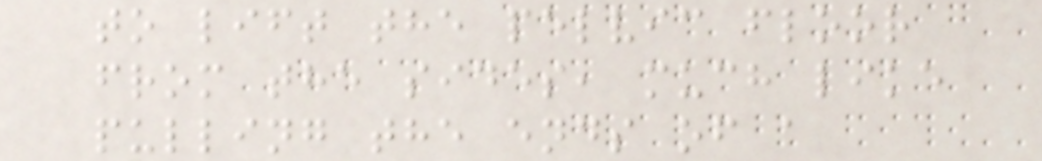to lift the pelvic floor
from the sides, much like
pulling the ends of a
